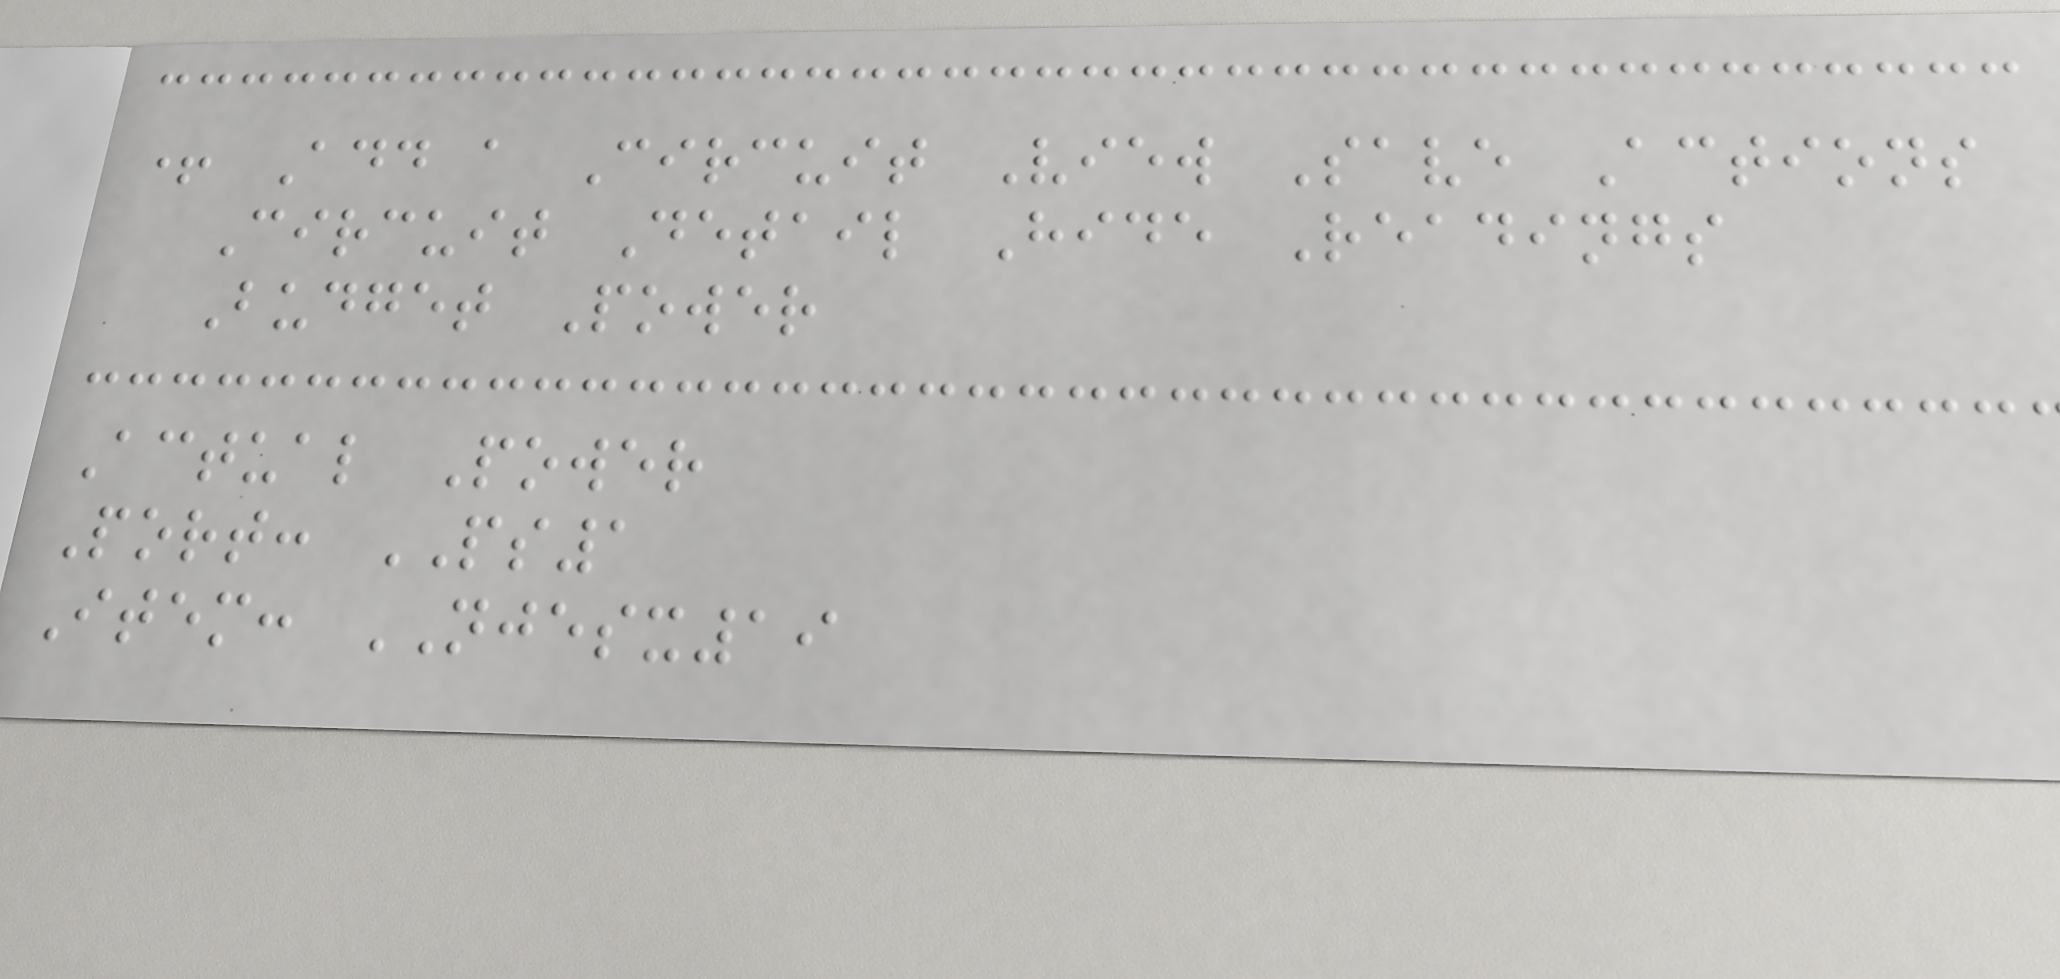+ Add a Circuit View Save Actions
Circuit Detail Hide Readings
Budget Power
Actual Power
Port: PS1
Item: NJESX19
